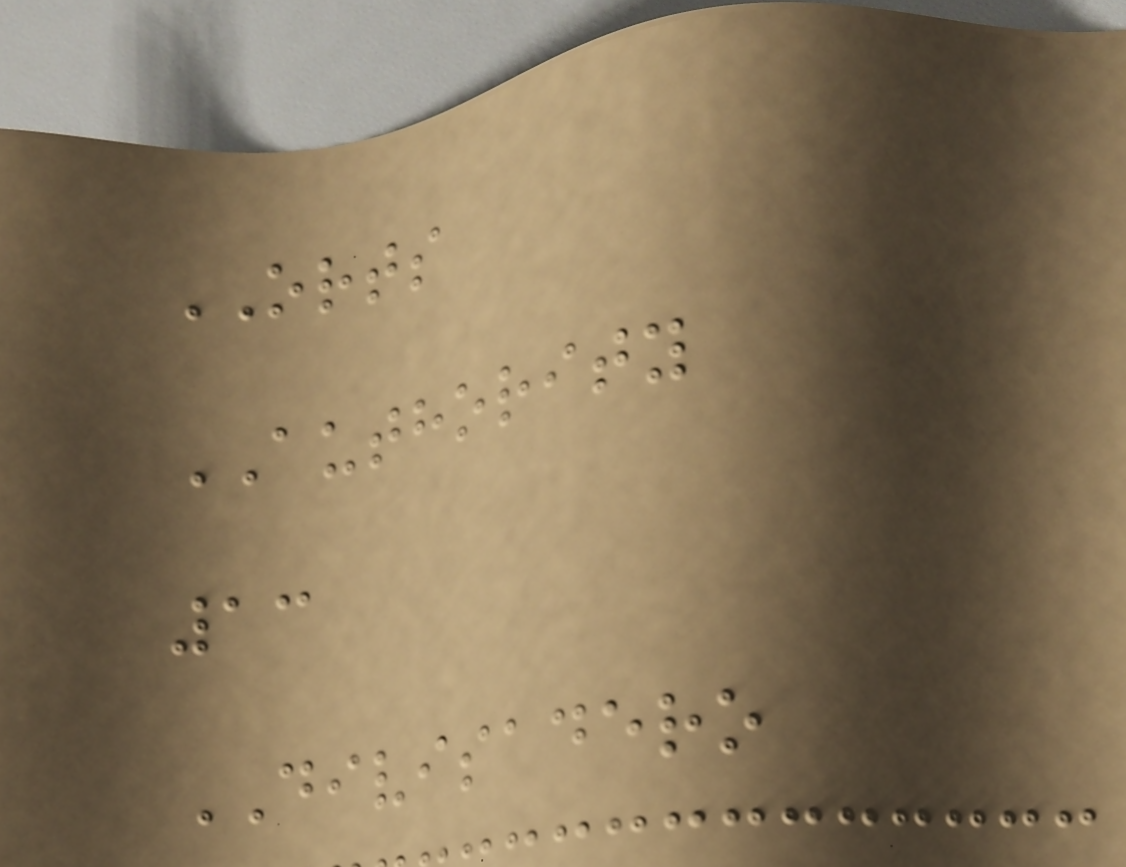ORTS
AUTHORITY
13
DIVISADERO
